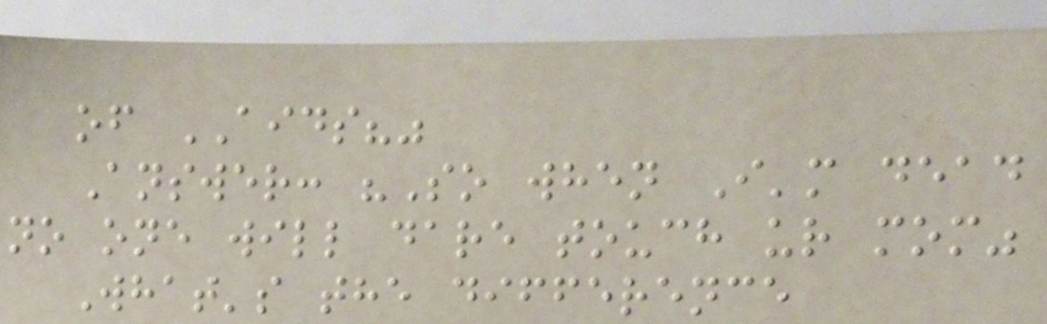of AIDS?"
Answer: "So when I'm dead
no one will dare touch ur mom"
What's the difference
